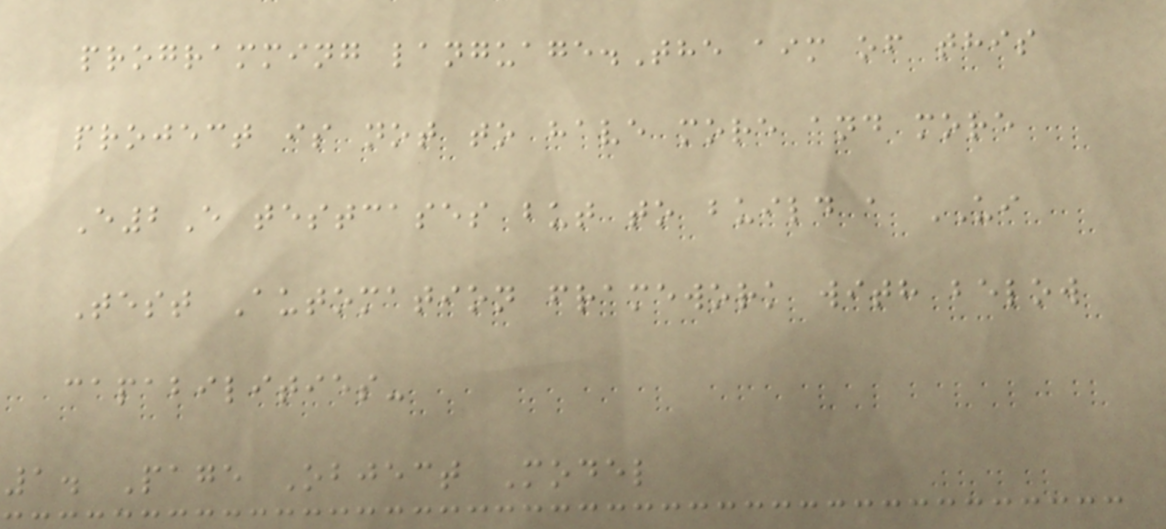programming language.The aim of this
project is not to have more and more
E2E testcases but to build a UI
Test Automation framework with below
capabilities-
1. Page Object Model
